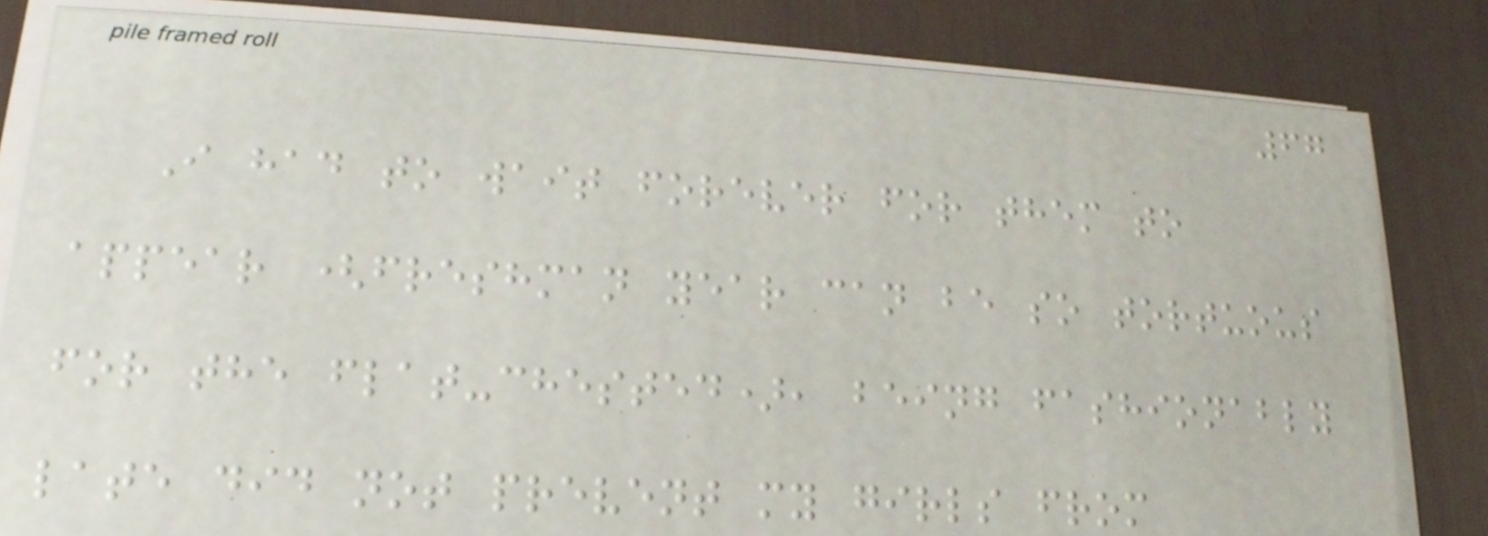67
I had to wait forever for them to
appear (freshman year can be so tortuous
for the flat-chested), being fashionably
late did not prevent my girls from
